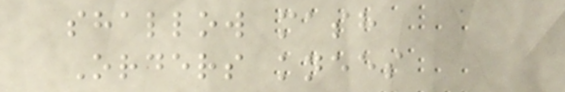shallow mash
Orders knees
